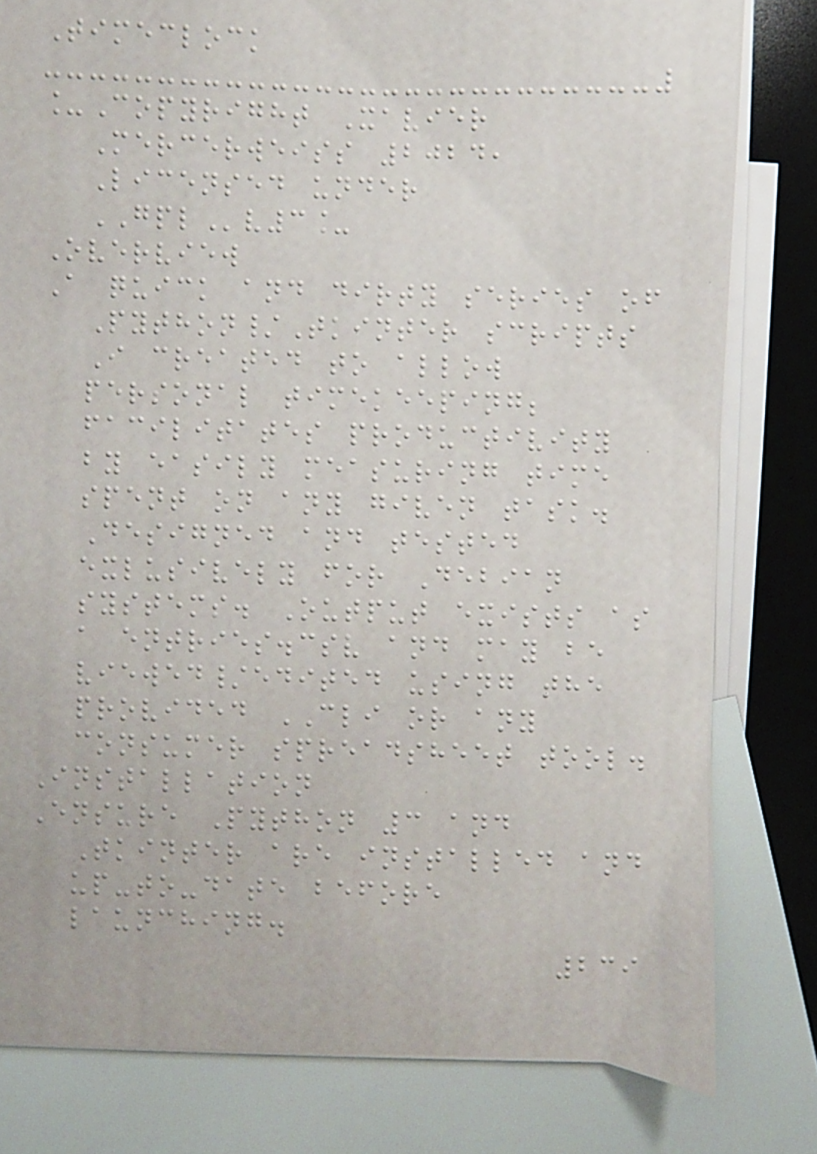Timeclock
_Copyright Xavier
Mercerweiss 2024,
Licensed under
GPLv3_
Overview
A quick and dirty series of
Python/Tkinter scripts
I created to allow
personal timekeeping;
facilitates productivity
by easily measuring time
spent on any given task.
Designed and tested
exlusively for Debian
systems. Output exists as
a entries.csv and may be
viewed/edited using the
provided CLI or any
consumer spreadsheet tool.
Installation
Ensure Python 3 and
Tkinter are installed and
up-to-date before
launching.
239
